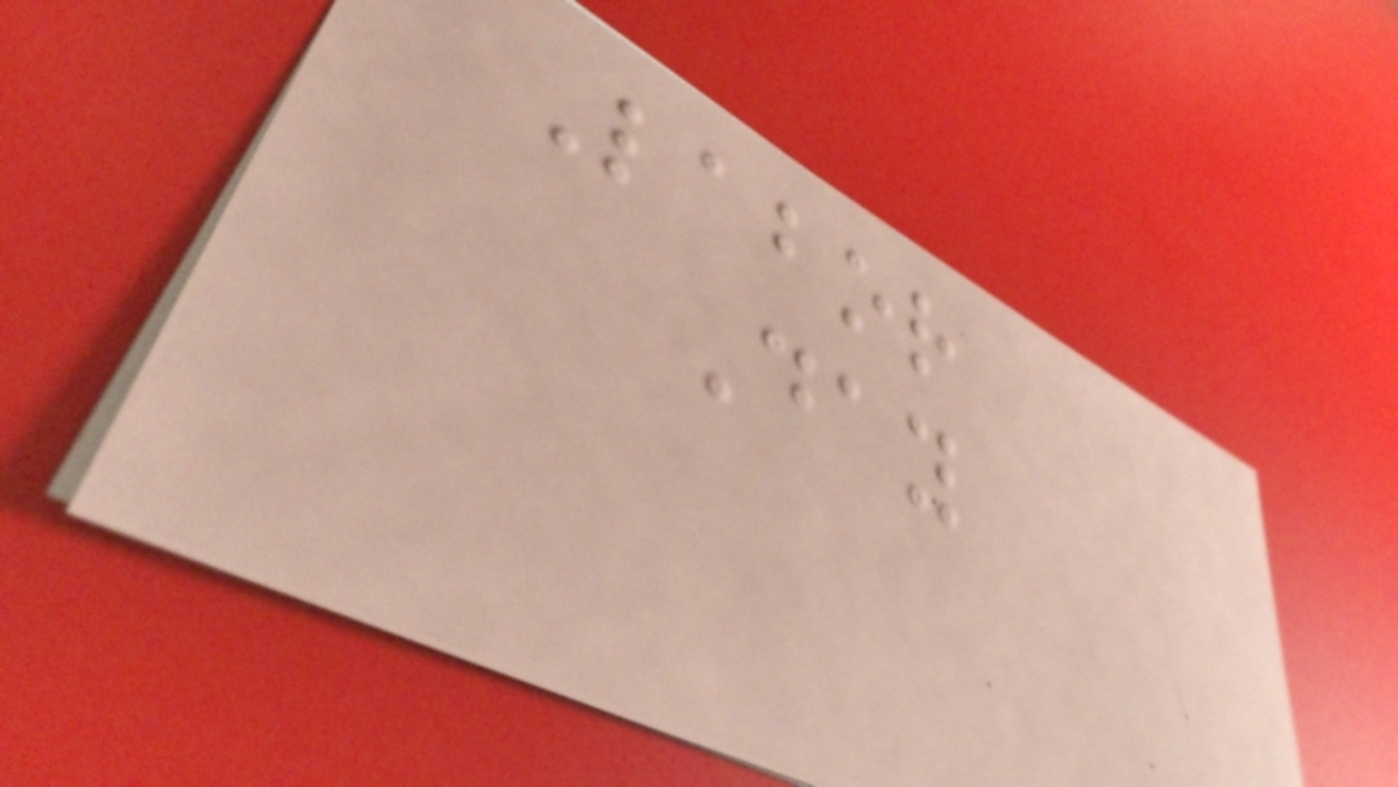Labor
Day
